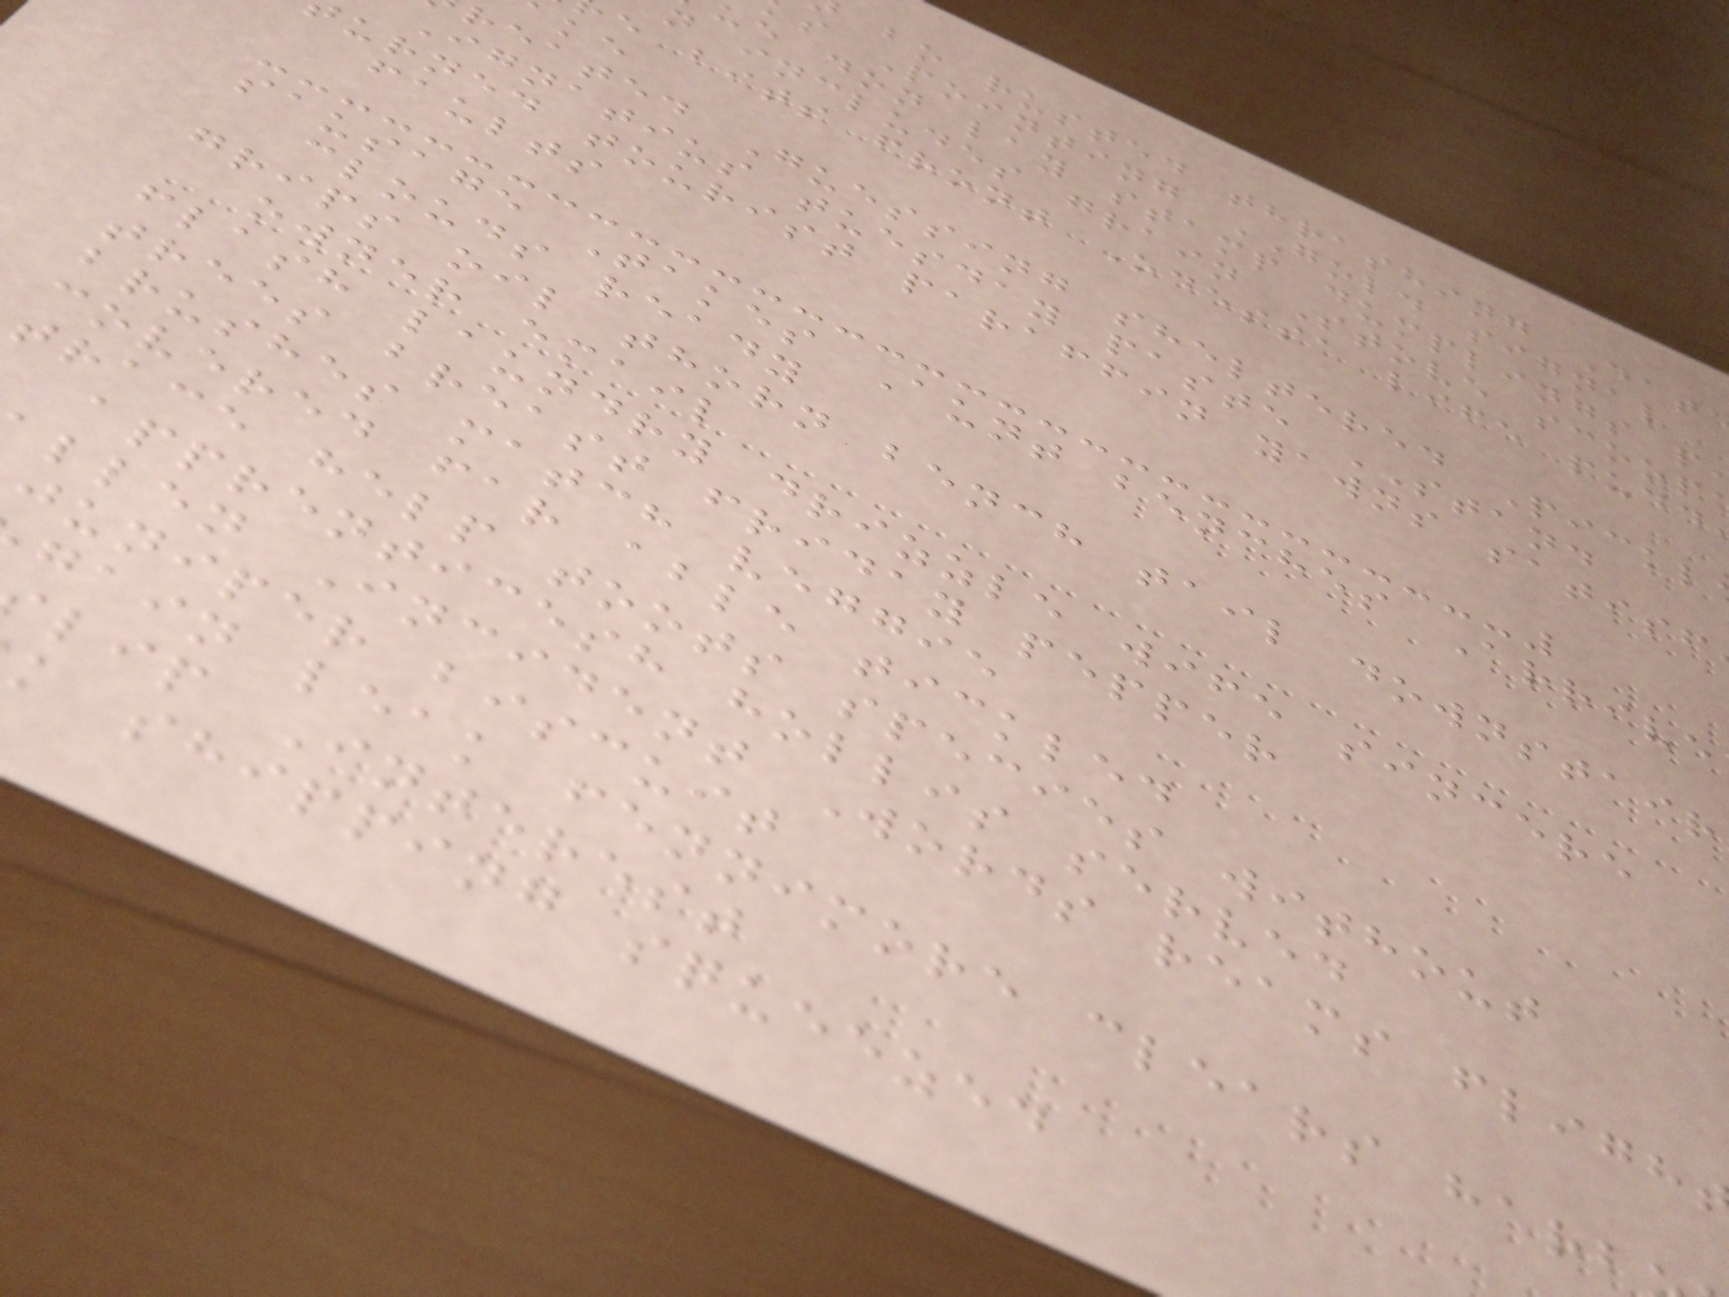bo rusted thrashing Dat
s Pointing GOLD signal
ue don lay stamp dumplings p
n includes grain Stove scoop
e bits front Odessa life pudd
reated Guessing sheltered Pickl
Ignatius tuesday paste STAND
urned tourist paraffin yawns satisf
faults
sausage Takes Aunt benches Arrive
clouds ready
grips oil thorn bench tail downstair
owner email
flash laundry drizzle wife sincere
trees breast friday pepper
brushes match veggie
covered far able tickled
trace help toots species without
apprenticesh hollis served
llen Incident Words reams fligh
juniper biscuit
gain leak fennimore clears harb
lip Interest
k shipping squeezed
